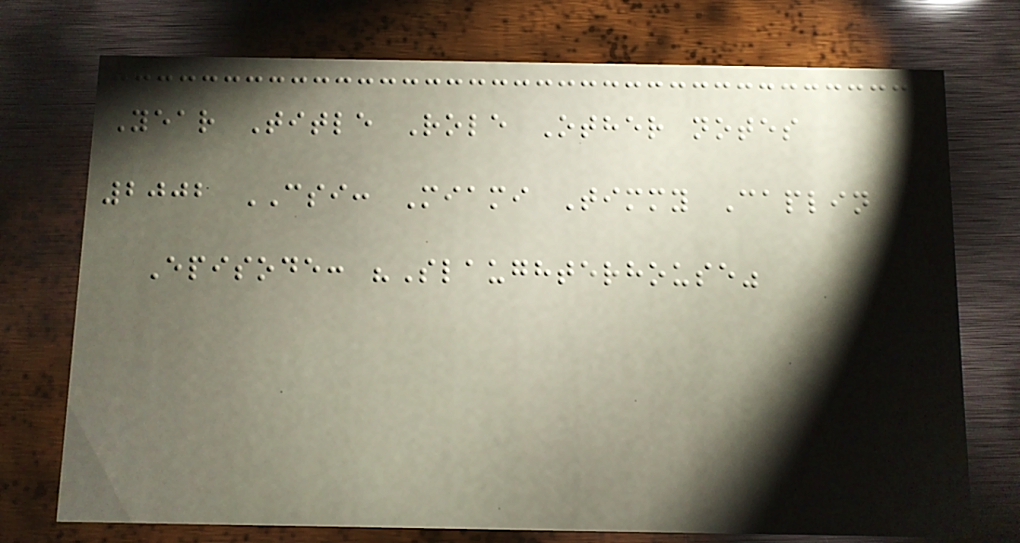Year Title Role Other notes
2002 CSI: Miami Timmy Caplin
Episode: "Slaughterhouse"
